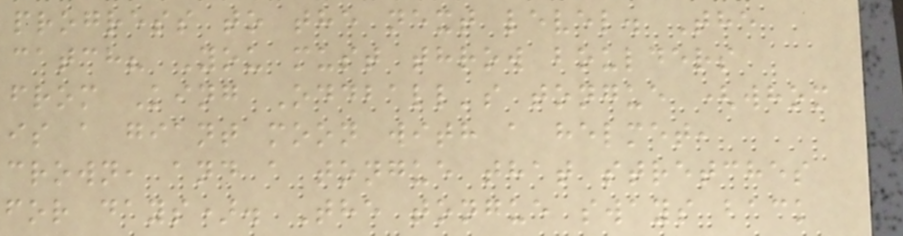progress to the next level. The
catch? You must throw boulders
from King Oddball's tongue (whom
is a giant moon with a helmet,
crown, and a tongue that stretches
for days). The tongue sways back
